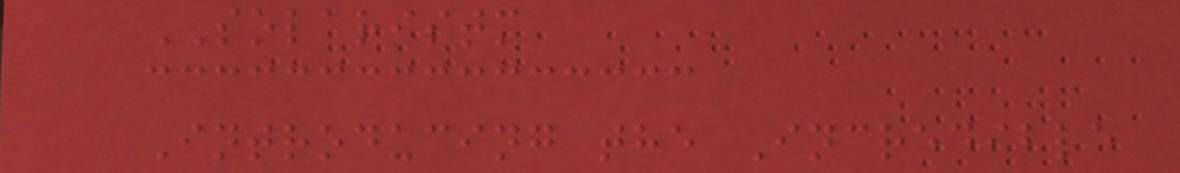SOLARISTM
Introducing the Incredible
